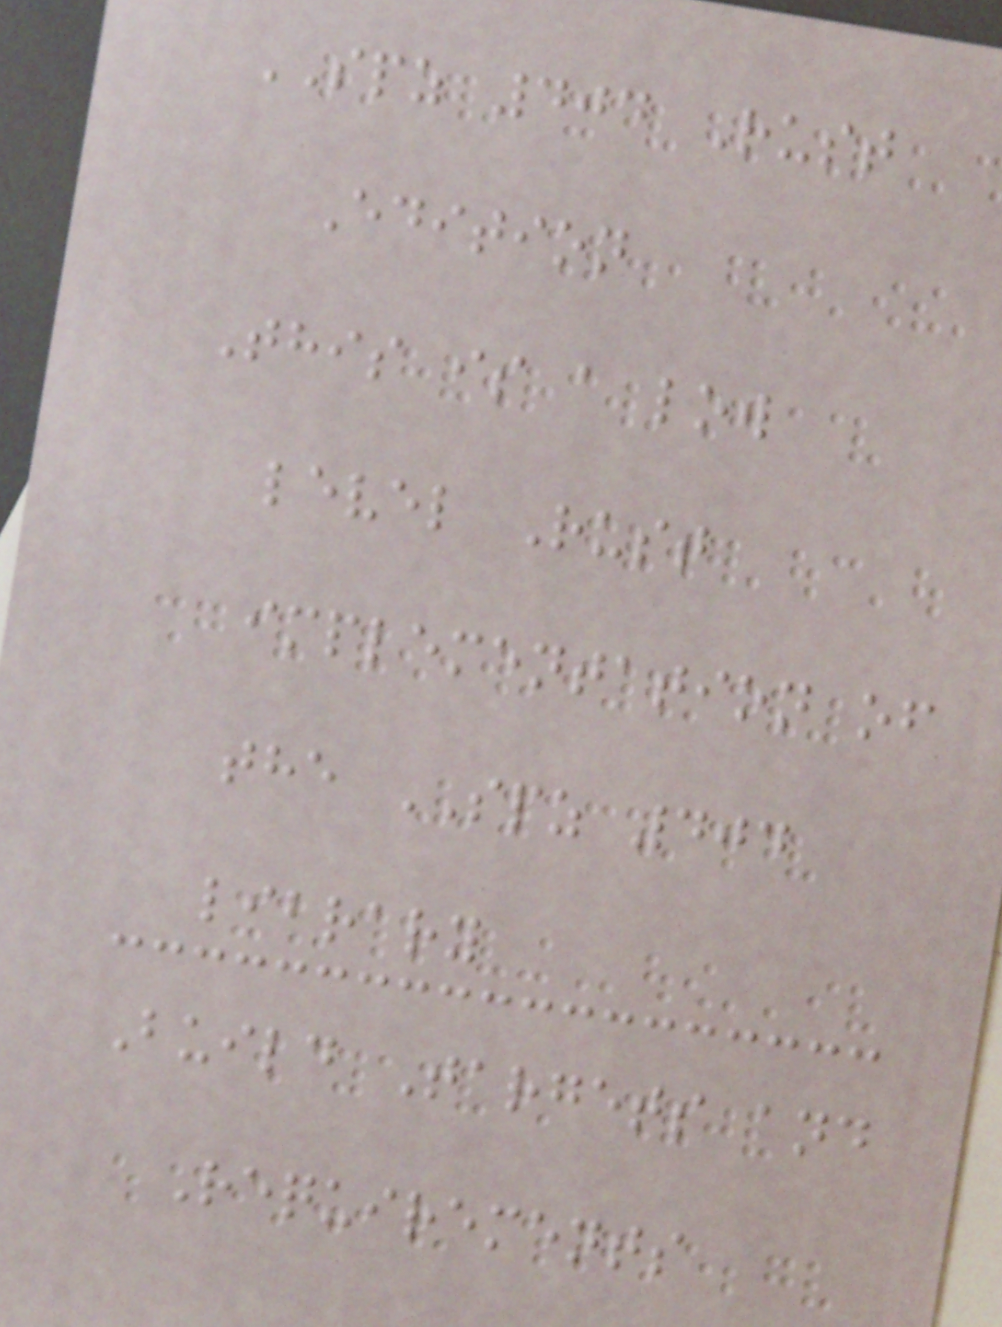SPZ 404 Rust
Edition
This is a low
level Rust
implementation of
the SPZ 404
library
Build Targets and
Requirements
